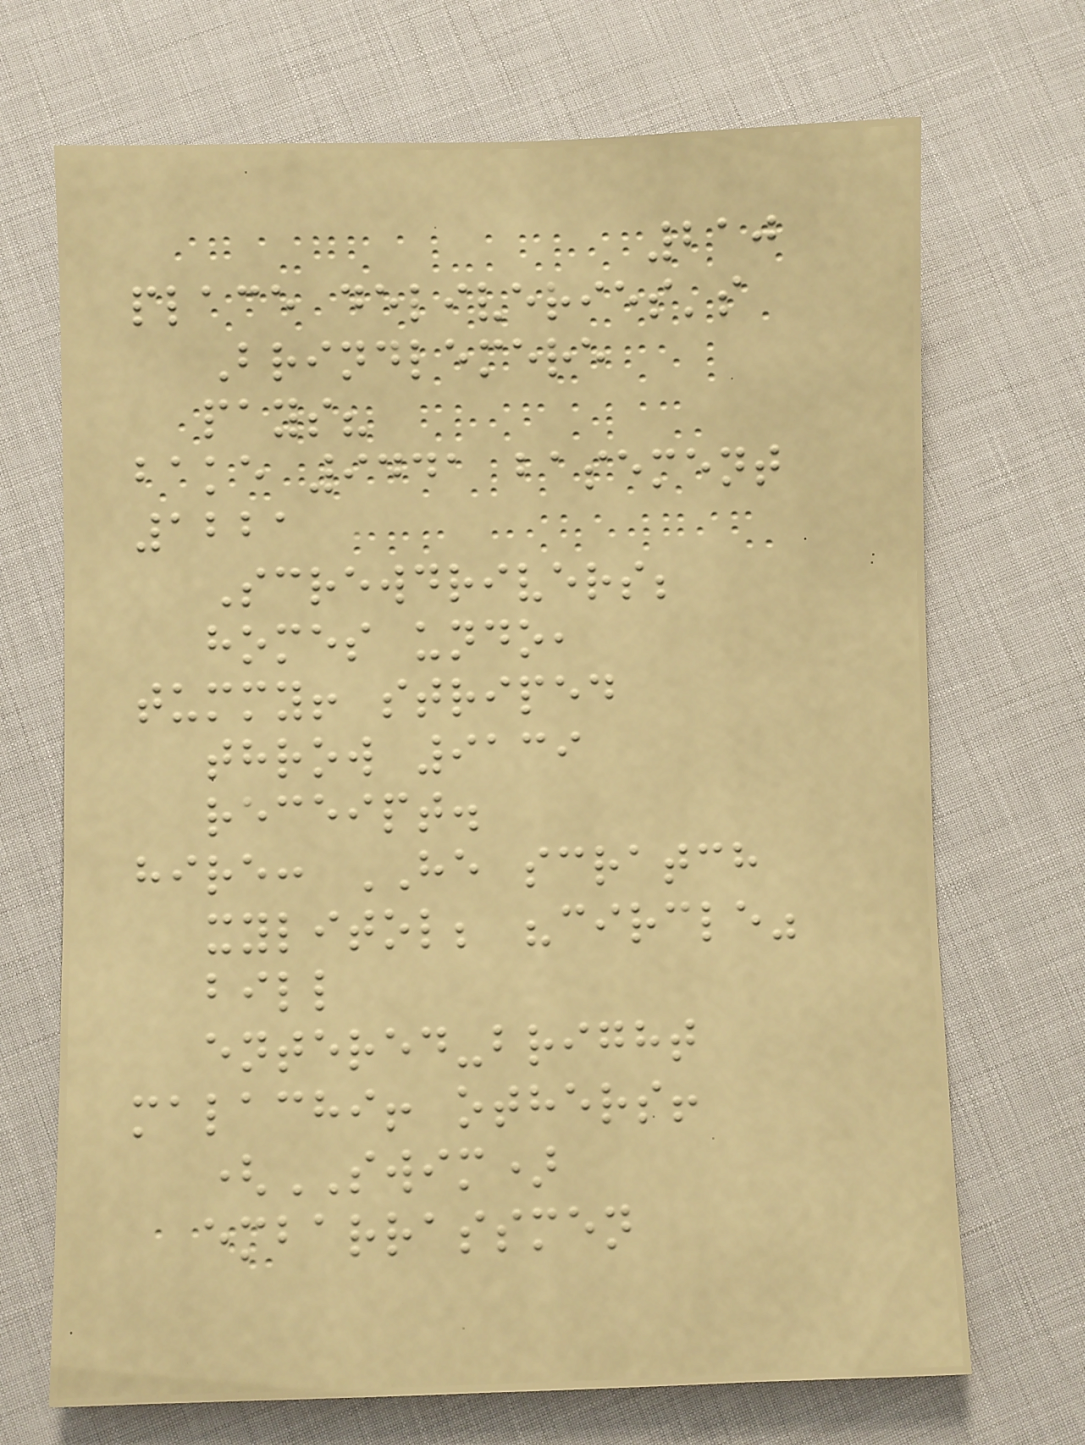210
place deliveries's
Brindlemere
pays?
bake 9441 basement
1221
Screwdrivers;
homes undo,
tummy! striped
throw 9139
receipt.
hire: HE scratch
xylitol; "circle"
bill
entered-bright
malachi! others!
(SWIM)
embarrassmen
